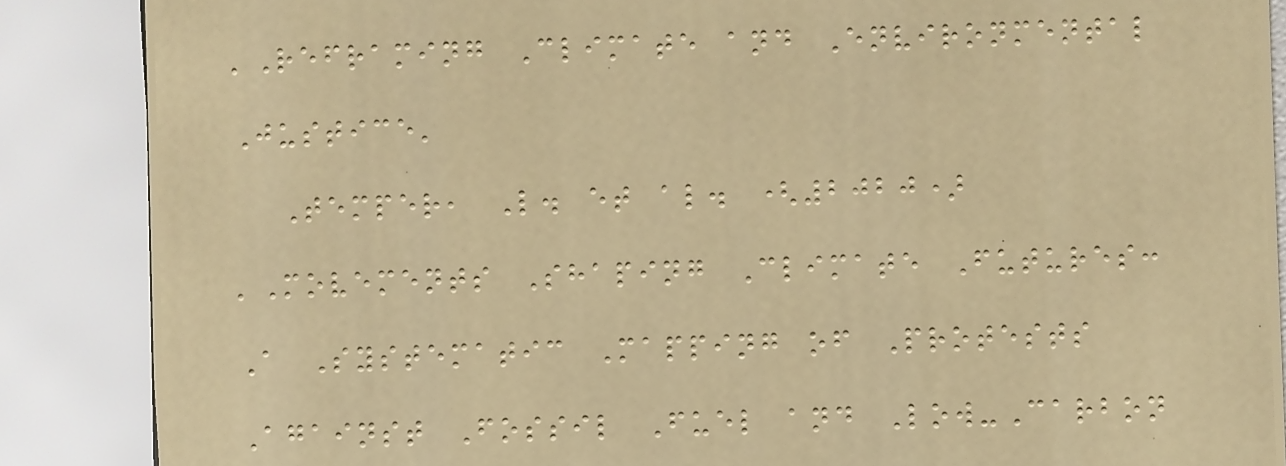'Reframing Climate and Environmental
Justice'
Temper, L. et al. (2020)
'Movements Shaping Climate Futures:
A Systematic Mapping of Protests
Against Fossil Fuel and Low-Carbon
